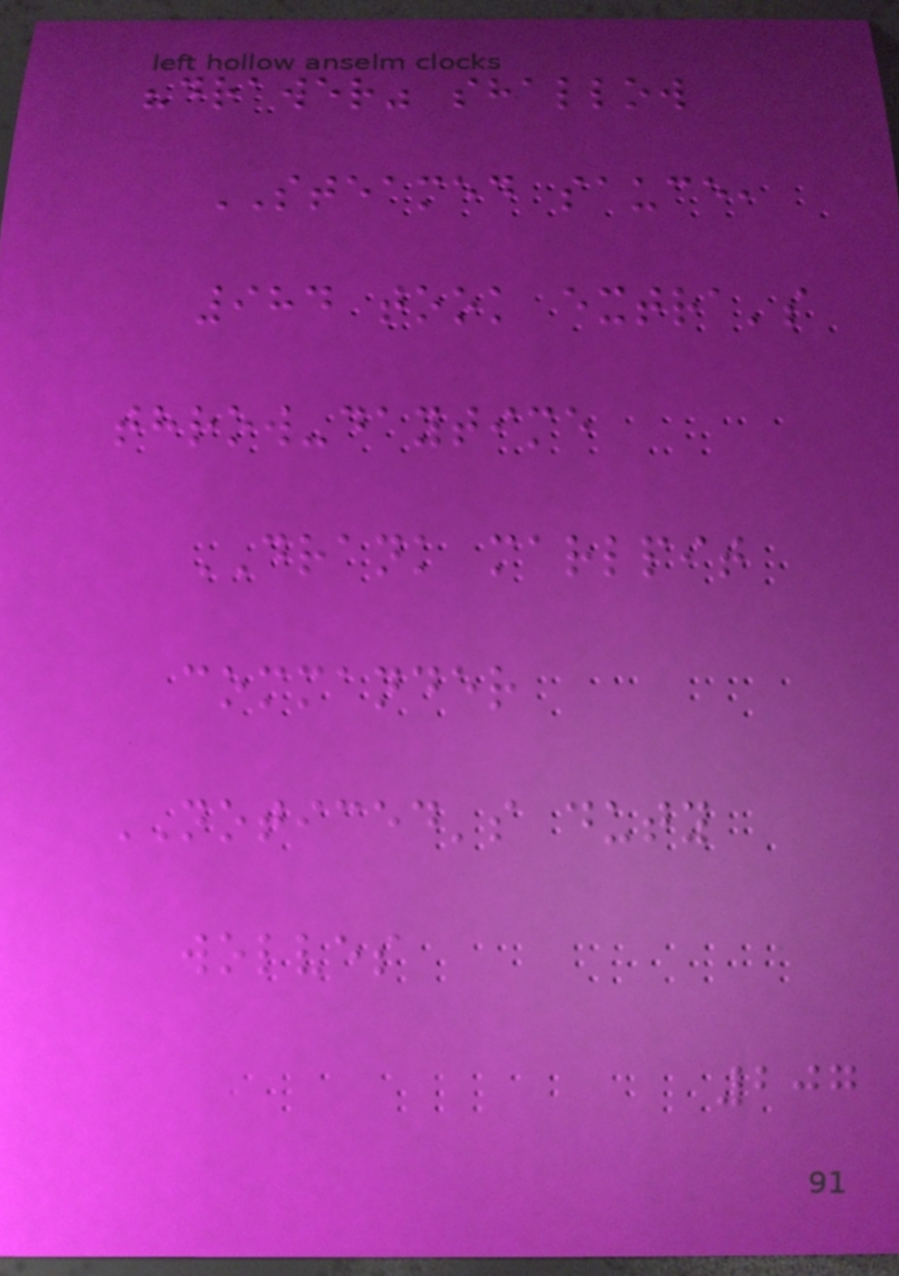"drawer" shallow
STEAMED sauce,
984 took extra's
throw-daytime
DRANK marlpit
commander
NOTICED's duty
wolves
207
